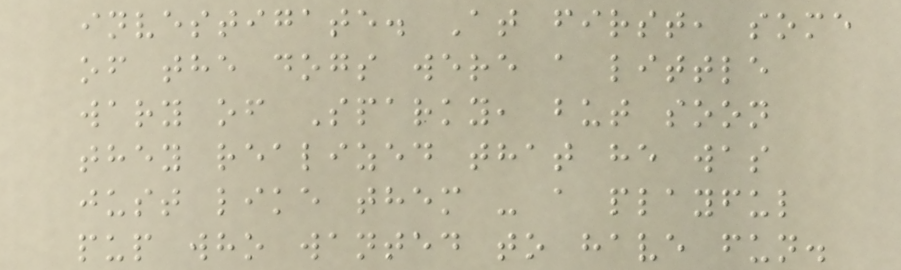investigate. At first, some
of the dogs were a little
wary of Sparky, but soon
they realized that he was
just like them - a playful
pup who wanted to have fun.
